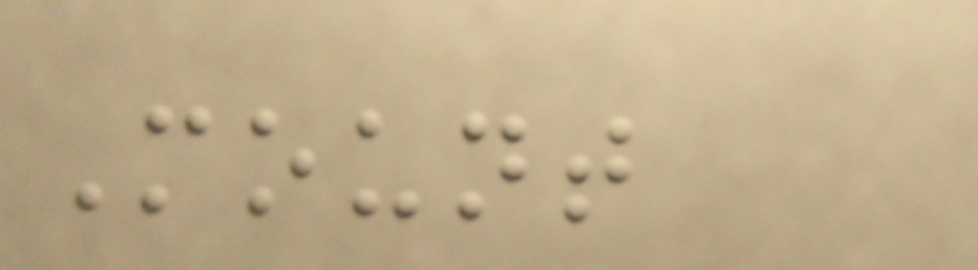Mount
